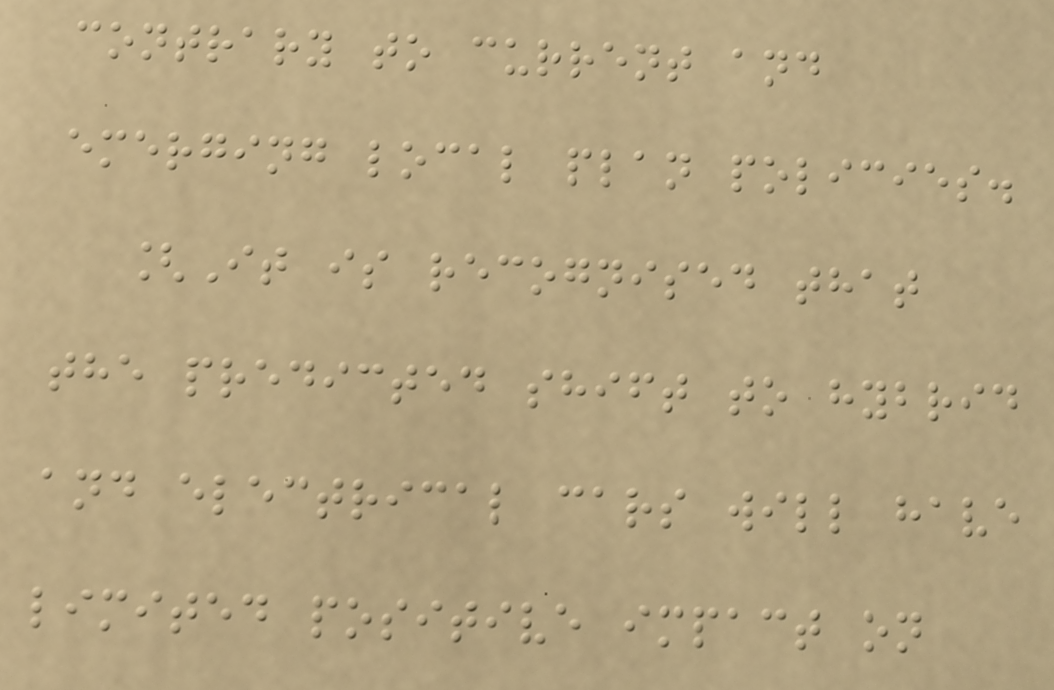contrary to current and
emerging local plan policies.
[It is recognised that
the predicted shift to hybrid
and electrical cars will have
limited positive impact on
